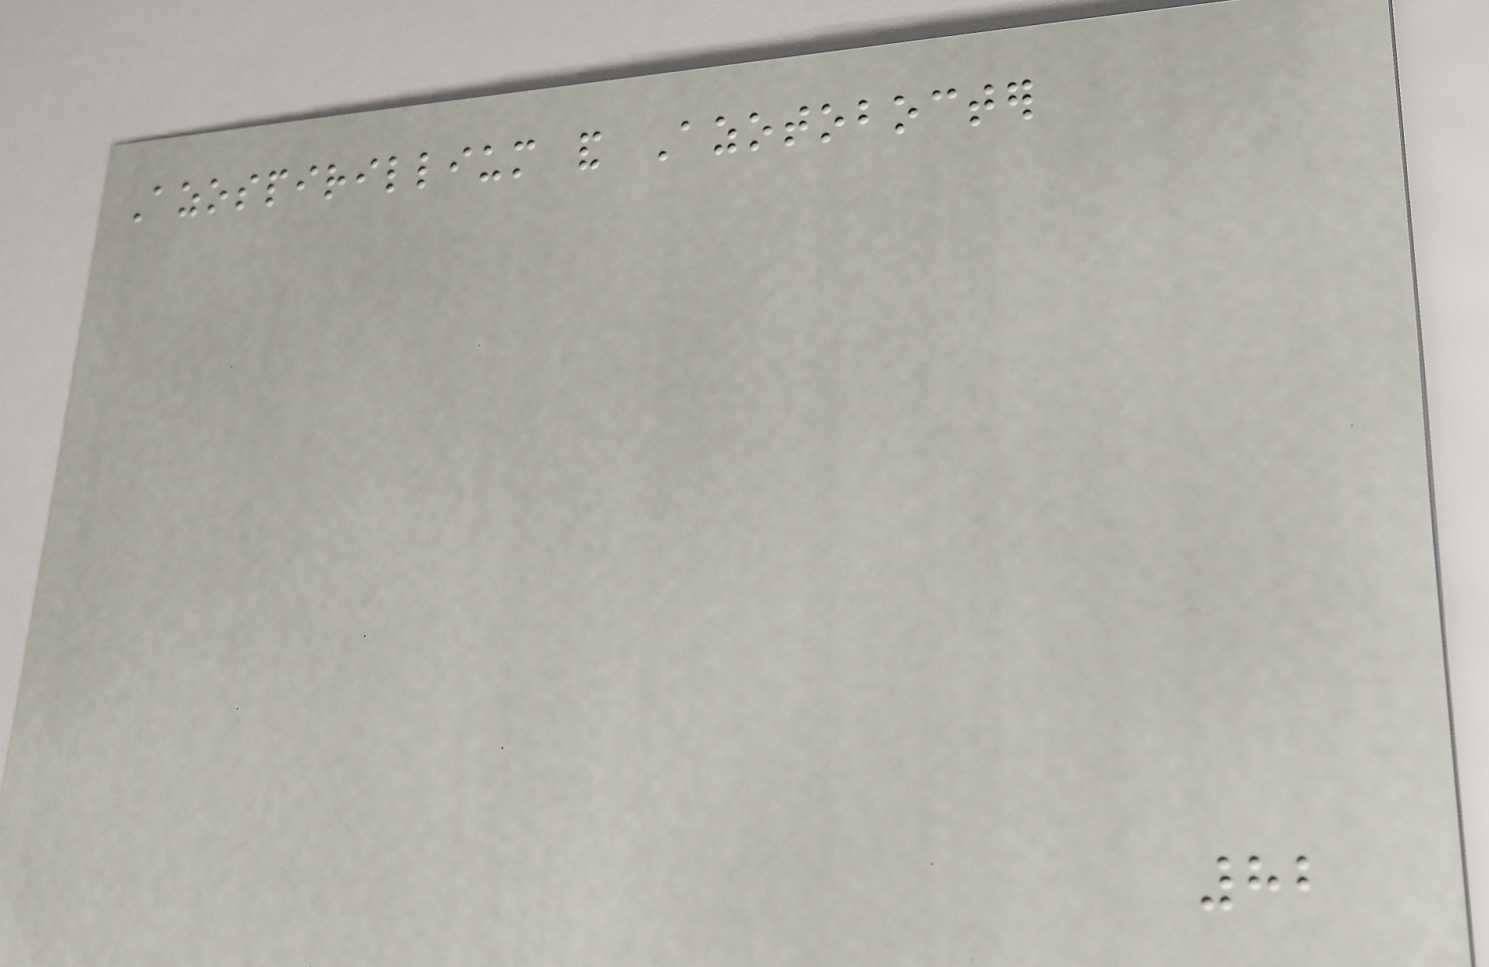Azospirillium and Azotobocter
82
